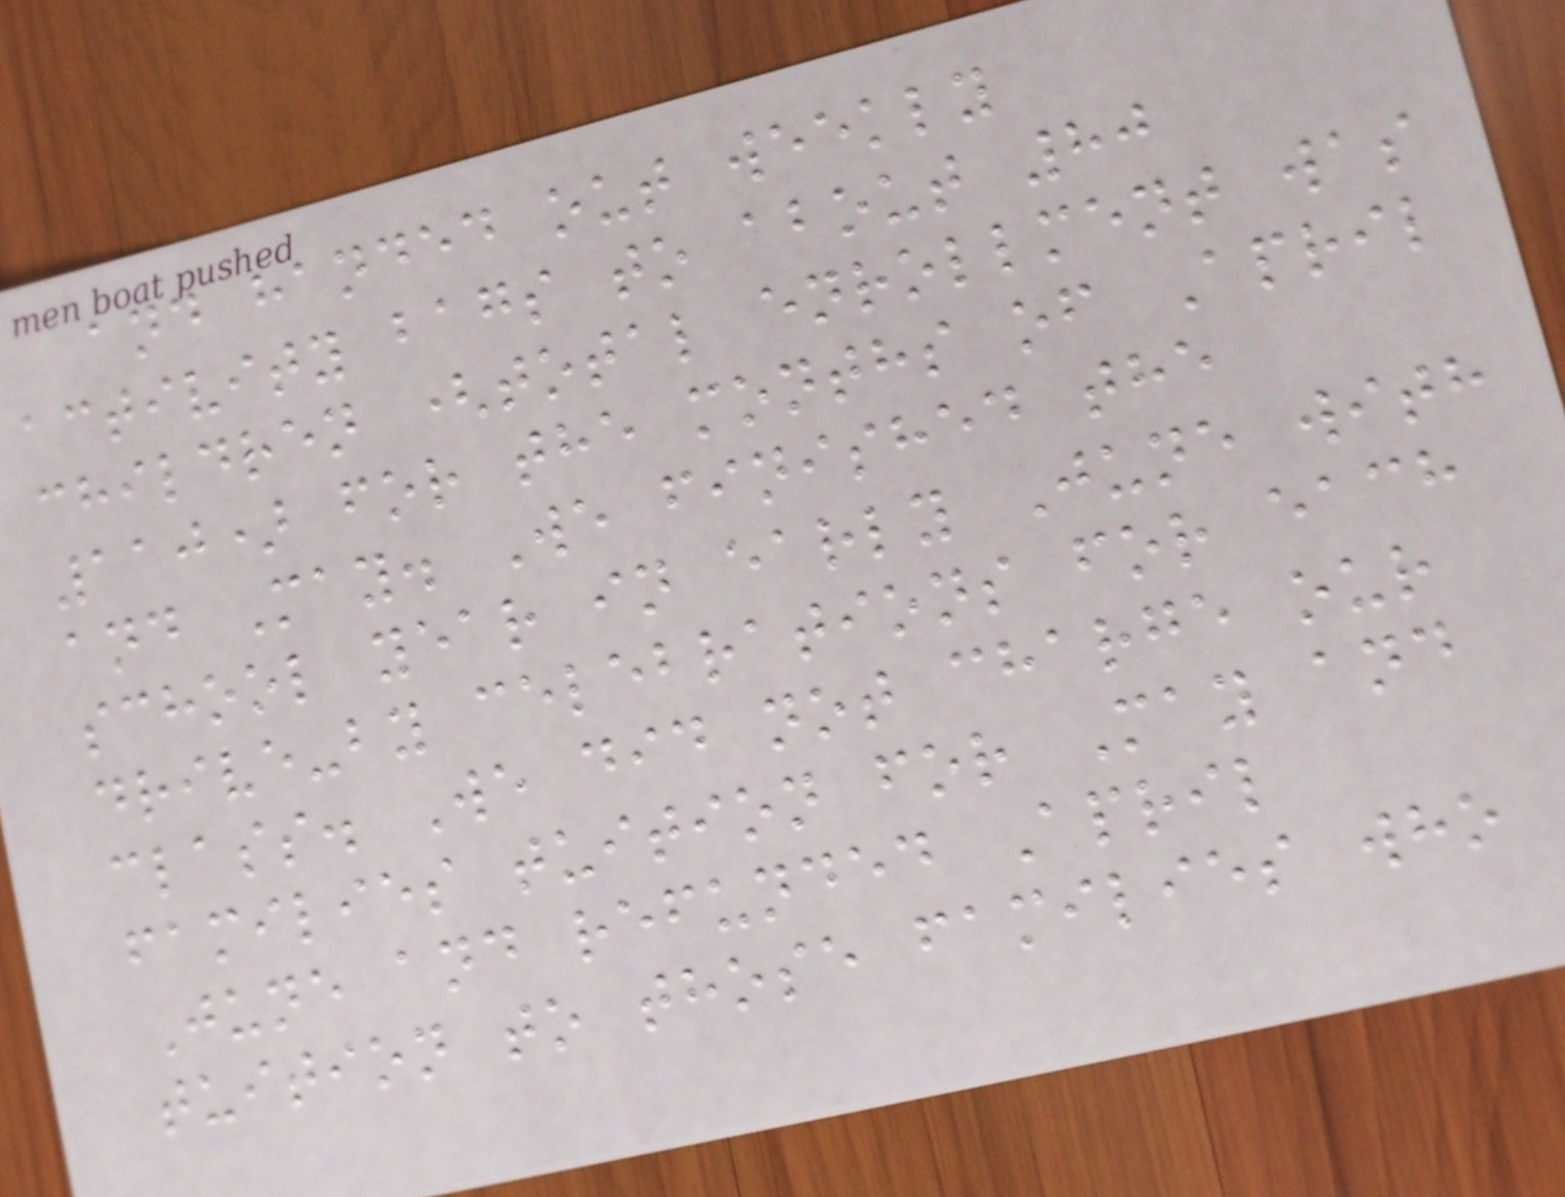and handed out weekly
activity bags to about 80
children (total enrollment was
110) for the months of April
and May. We finished the
school year in early June with
drive-by celebrations for each
class. We did not charge our
families tuition for May and
June and refunded April
tuition to those families who
